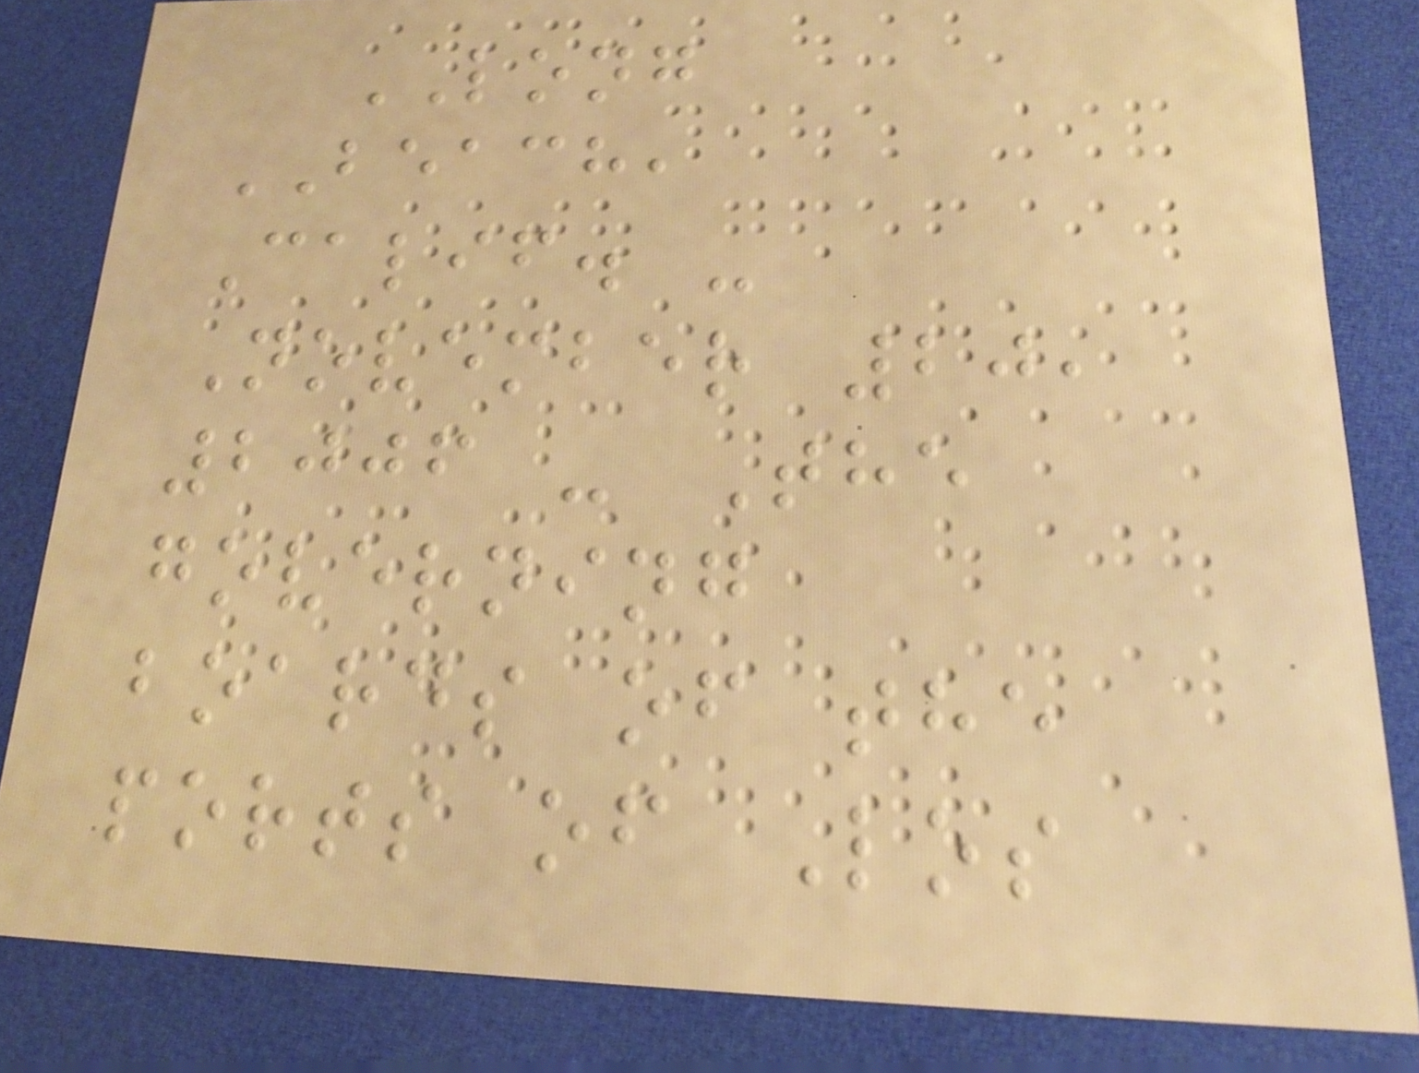LONG
BEACH,
Calif. -
November 20,
2006 - The
governing
boards of the
ports of Los
